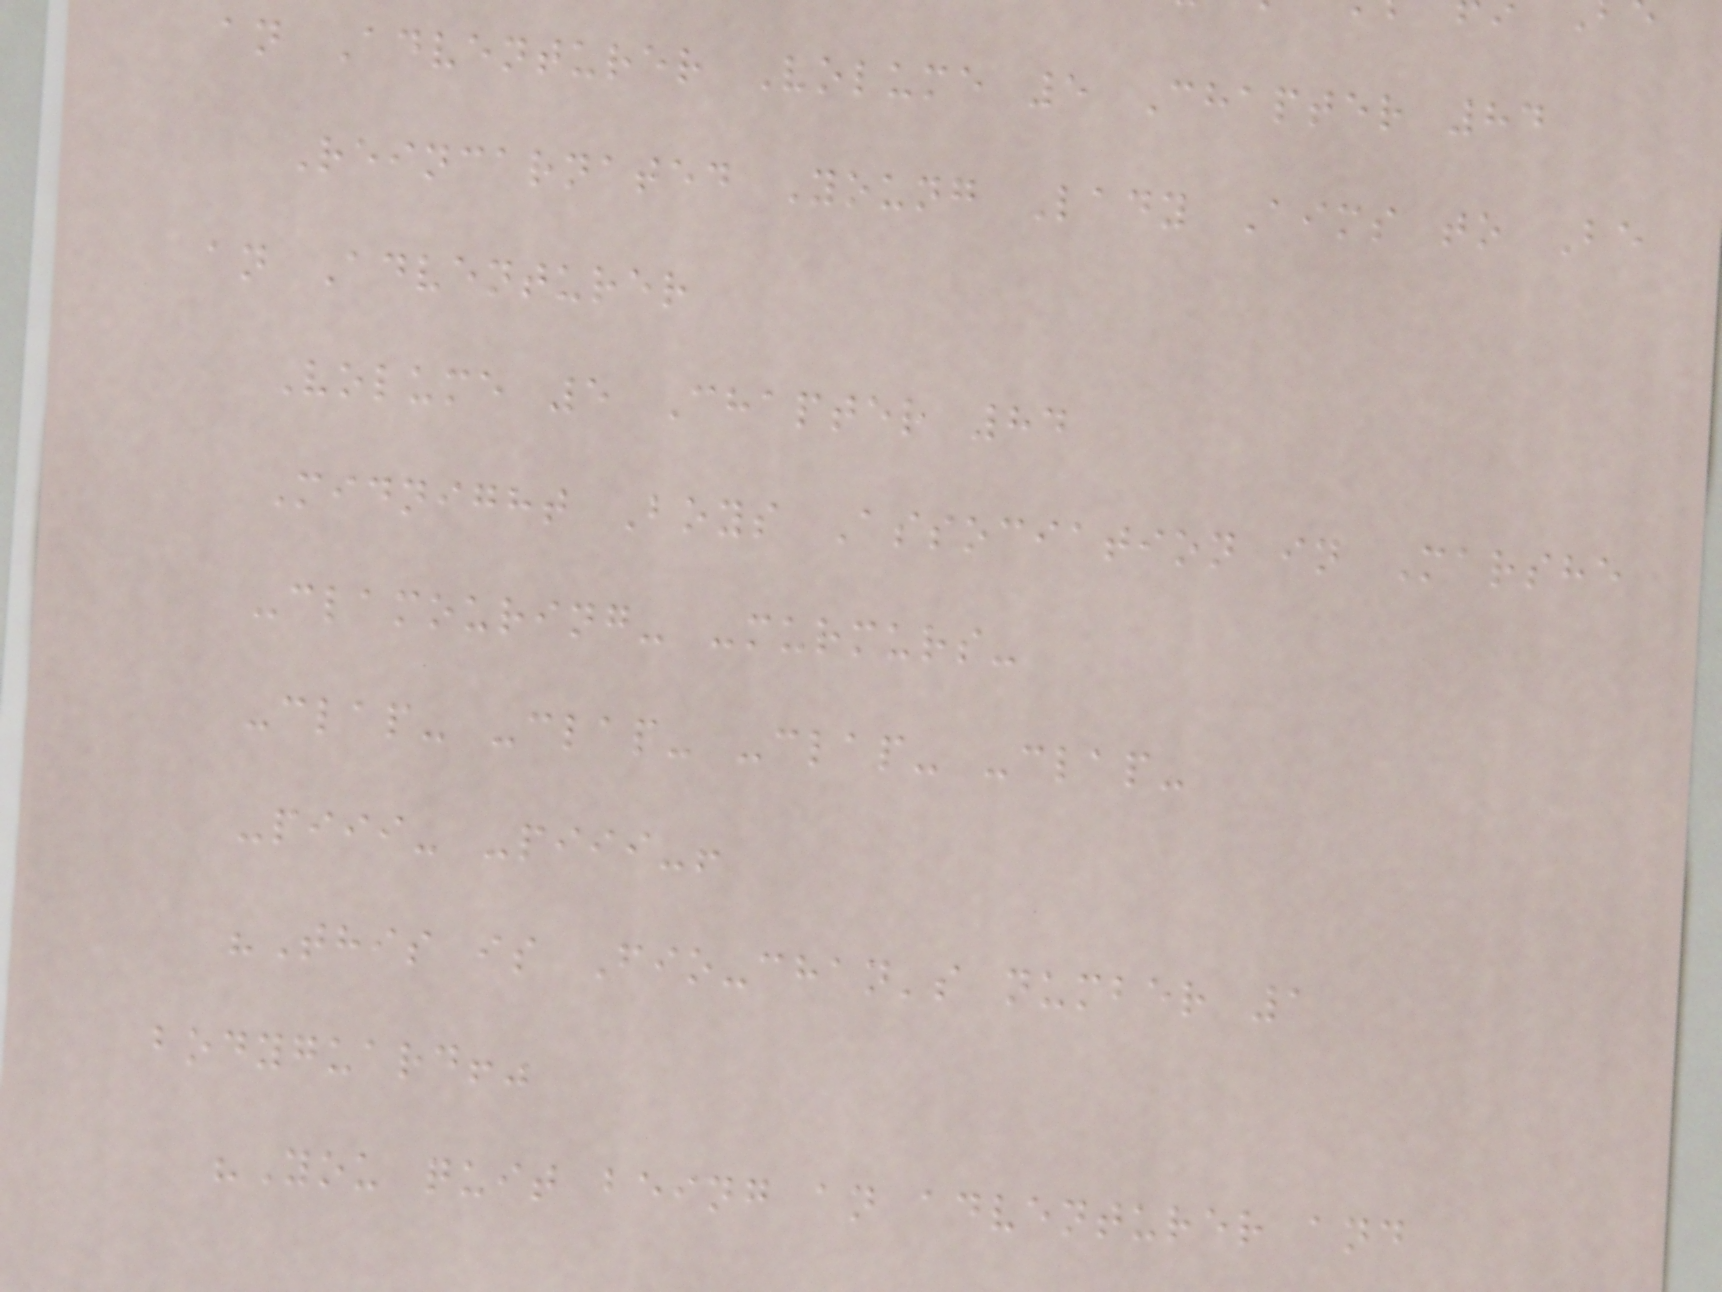an Adventurer Volume 5 Chapter 84
Reincarnated Young Lady Aims to Be
an Adventurer
Volume 5 Chapter 84
Midnight Boys Association in Marshe
-clamouring- -murmurs-
-clap- -clap- -clap- -clap-
-piii- -piii-!
"This is Fio-chan's number 1
bodyguard!"
"You quit being an adventurer and
